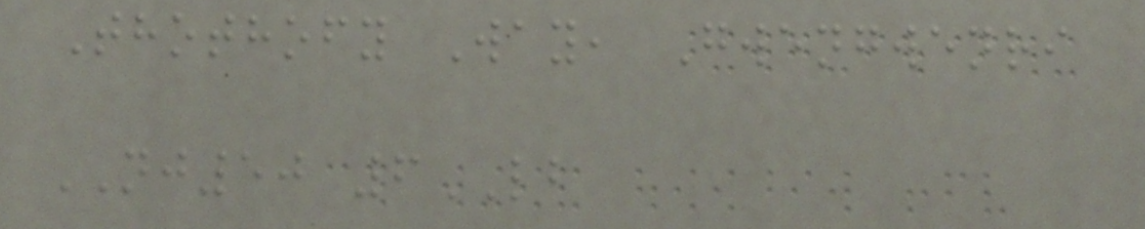Thothofy Way, Gwengwenri
NJ50 6LB
